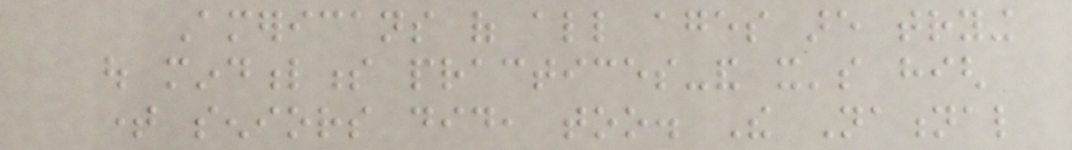Americans of all ages are trying
out mindfulness practices-and it's high
time seniors did, too. The National
